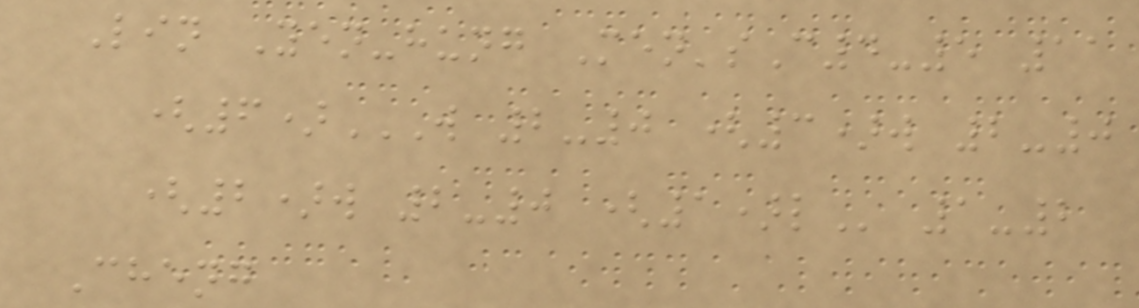Lin Yen-hung Men'sC4-5 11
(6)W 2-0 (3)W 2-0
(2)W 2-0 (1)L 1-2
Cheng
